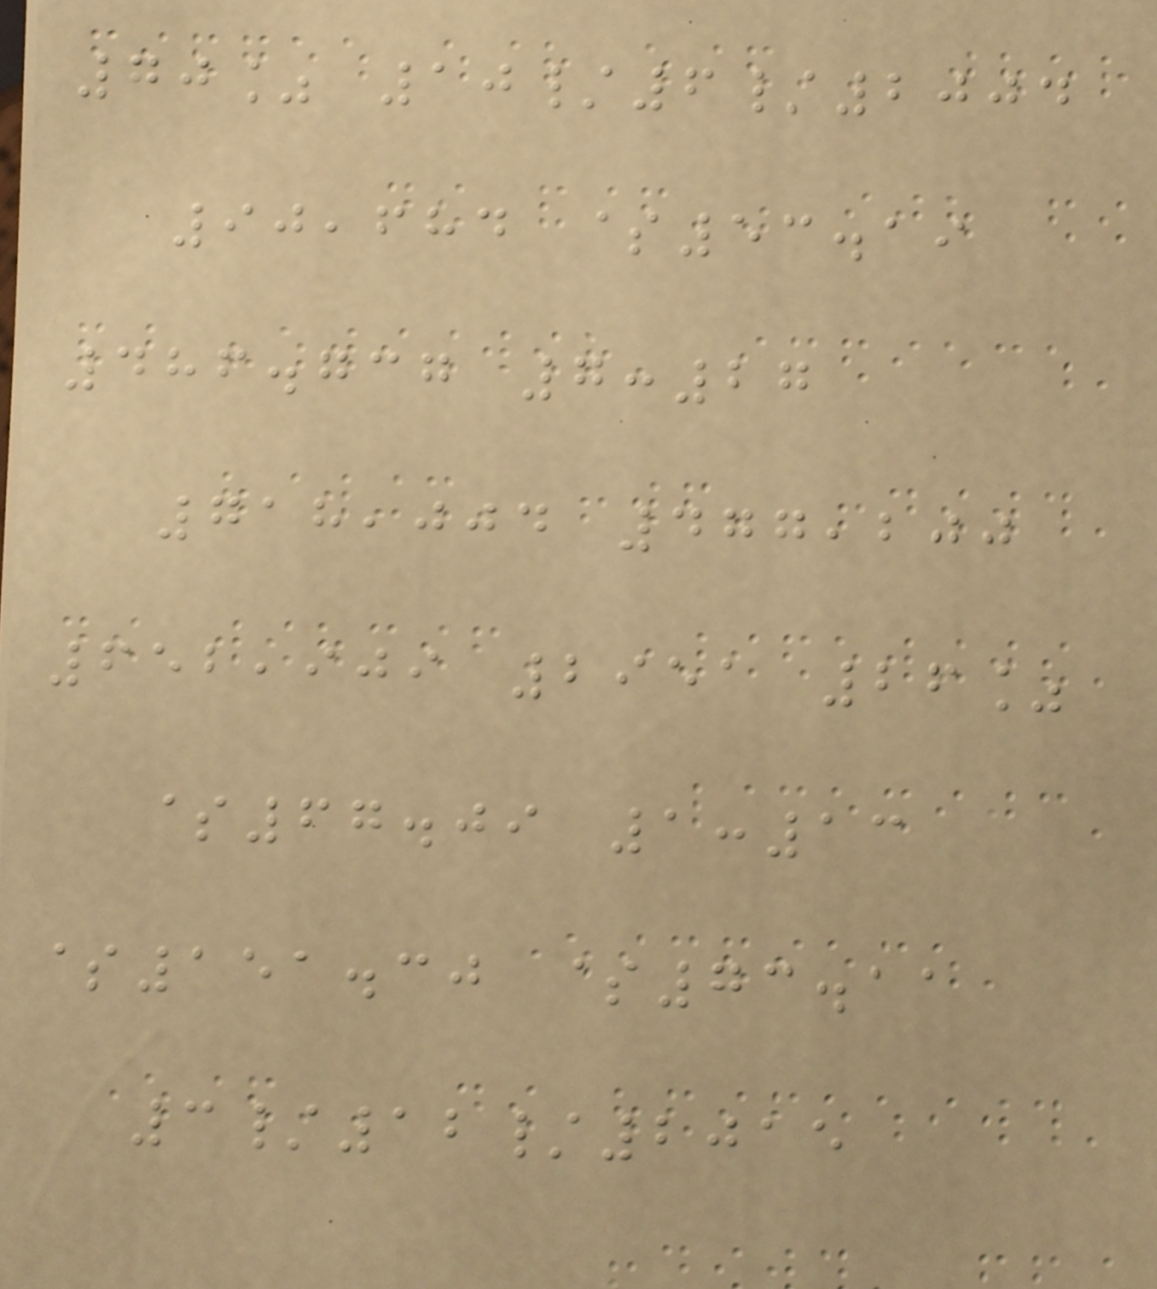70% 10/6/2004
90,684 $53.19
486.737 7:27
718,004 477,200
652,909 2951 26%
$67.09 1:13
$151.30 $73.11
3/12/2015
